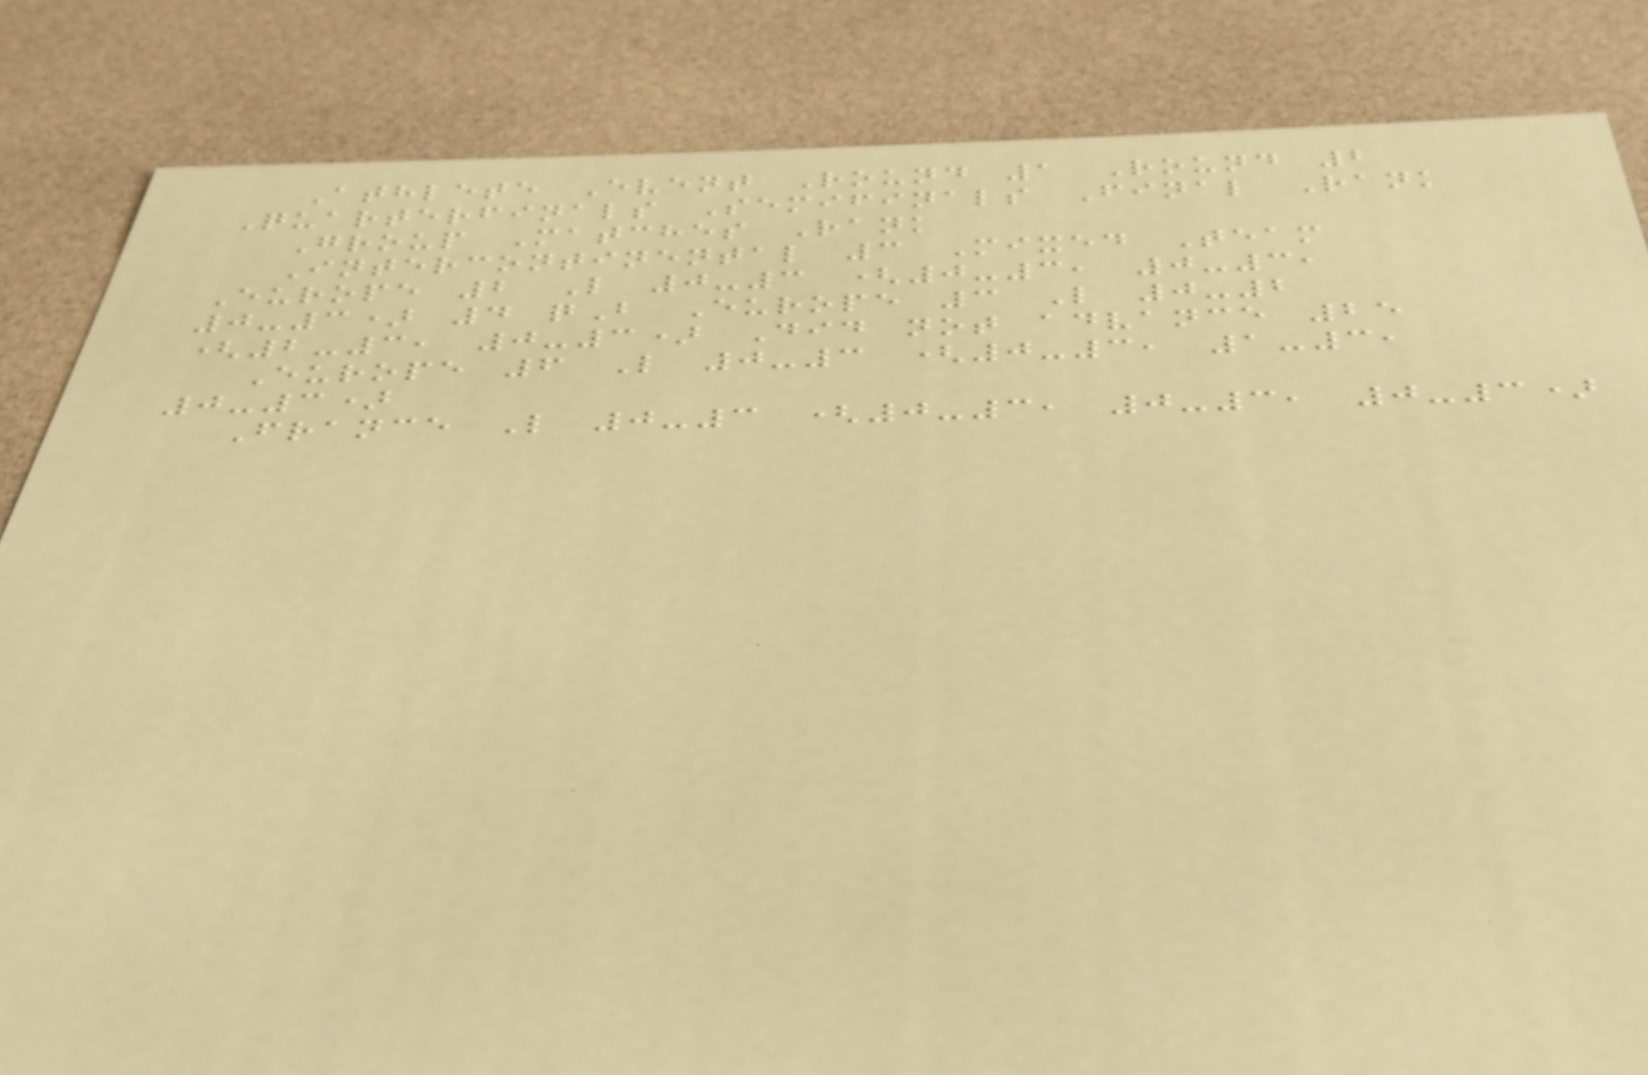Athlete Event Round 1 Round 2
Quarterfinals Semifinals Final Rank
Group Matches Rank
Intercontinental 3 Mixed Team
Europe 2 L 0-3 (0-3, 0-3,
0-3) 4 qB Europe 3 L 0-2
(2-3, 0-3) Did not advance 25
Europe 6 L 0-3 (0-3, 1-3,
0-3)
France L 0-3 (0-3, 0-3, 0-3)
